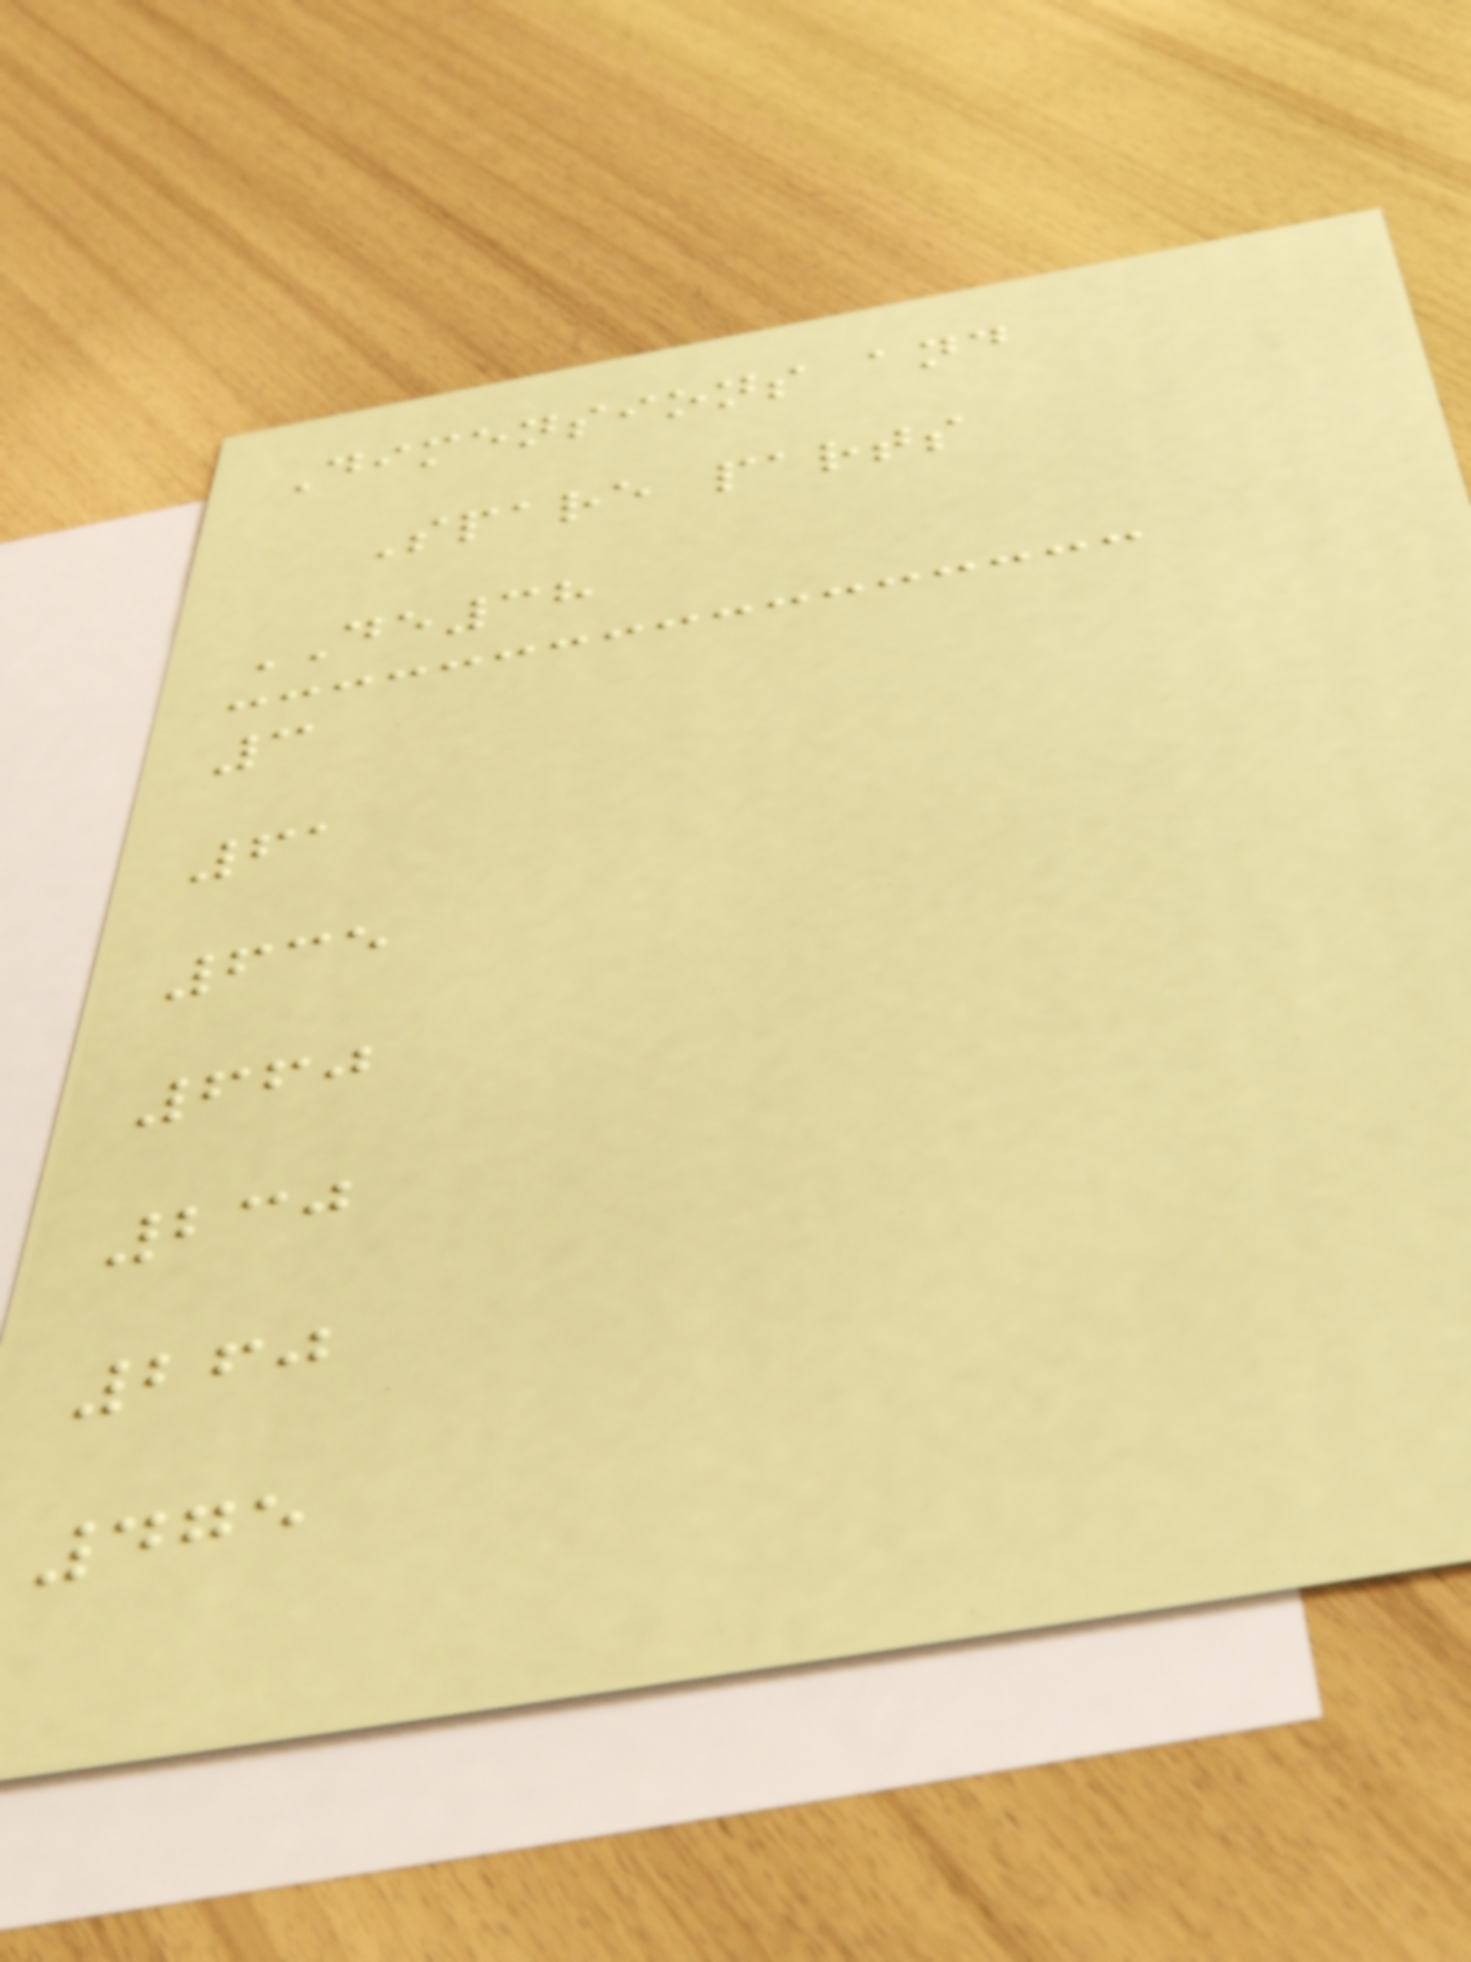Dimensions and
Spare parts
DE38
3
61
635
660
230
260
475
